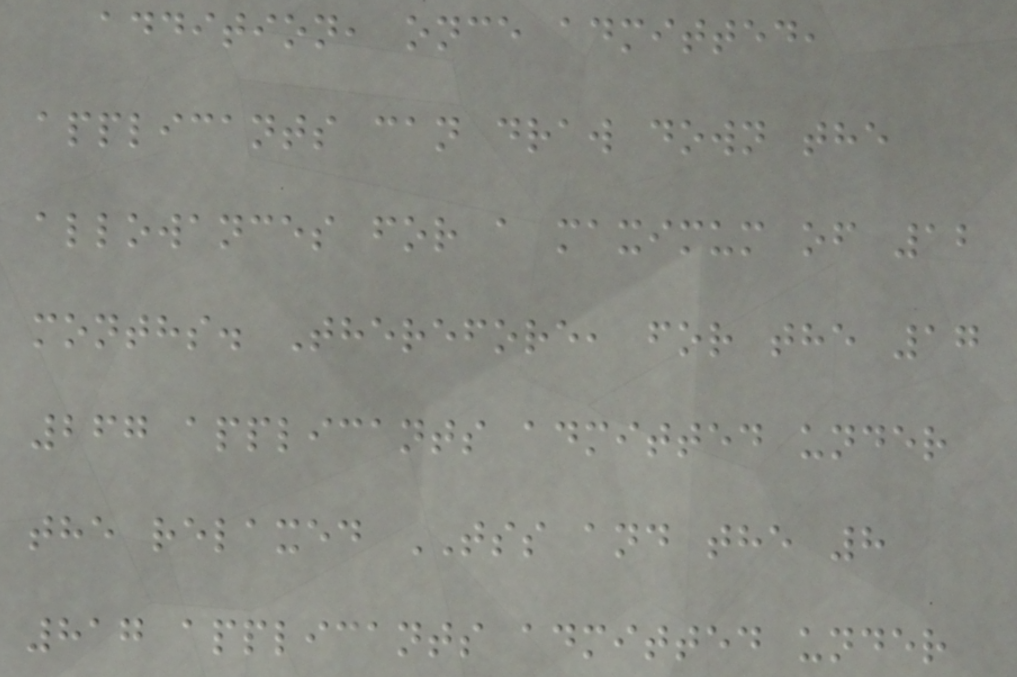addition, once admitted,
applicants can draw down the
allowances for a maximum of 12
months. Therefore, for the 17
267 applicants admitted under
the relaxed TSS and the 8
817 applicants admitted under
